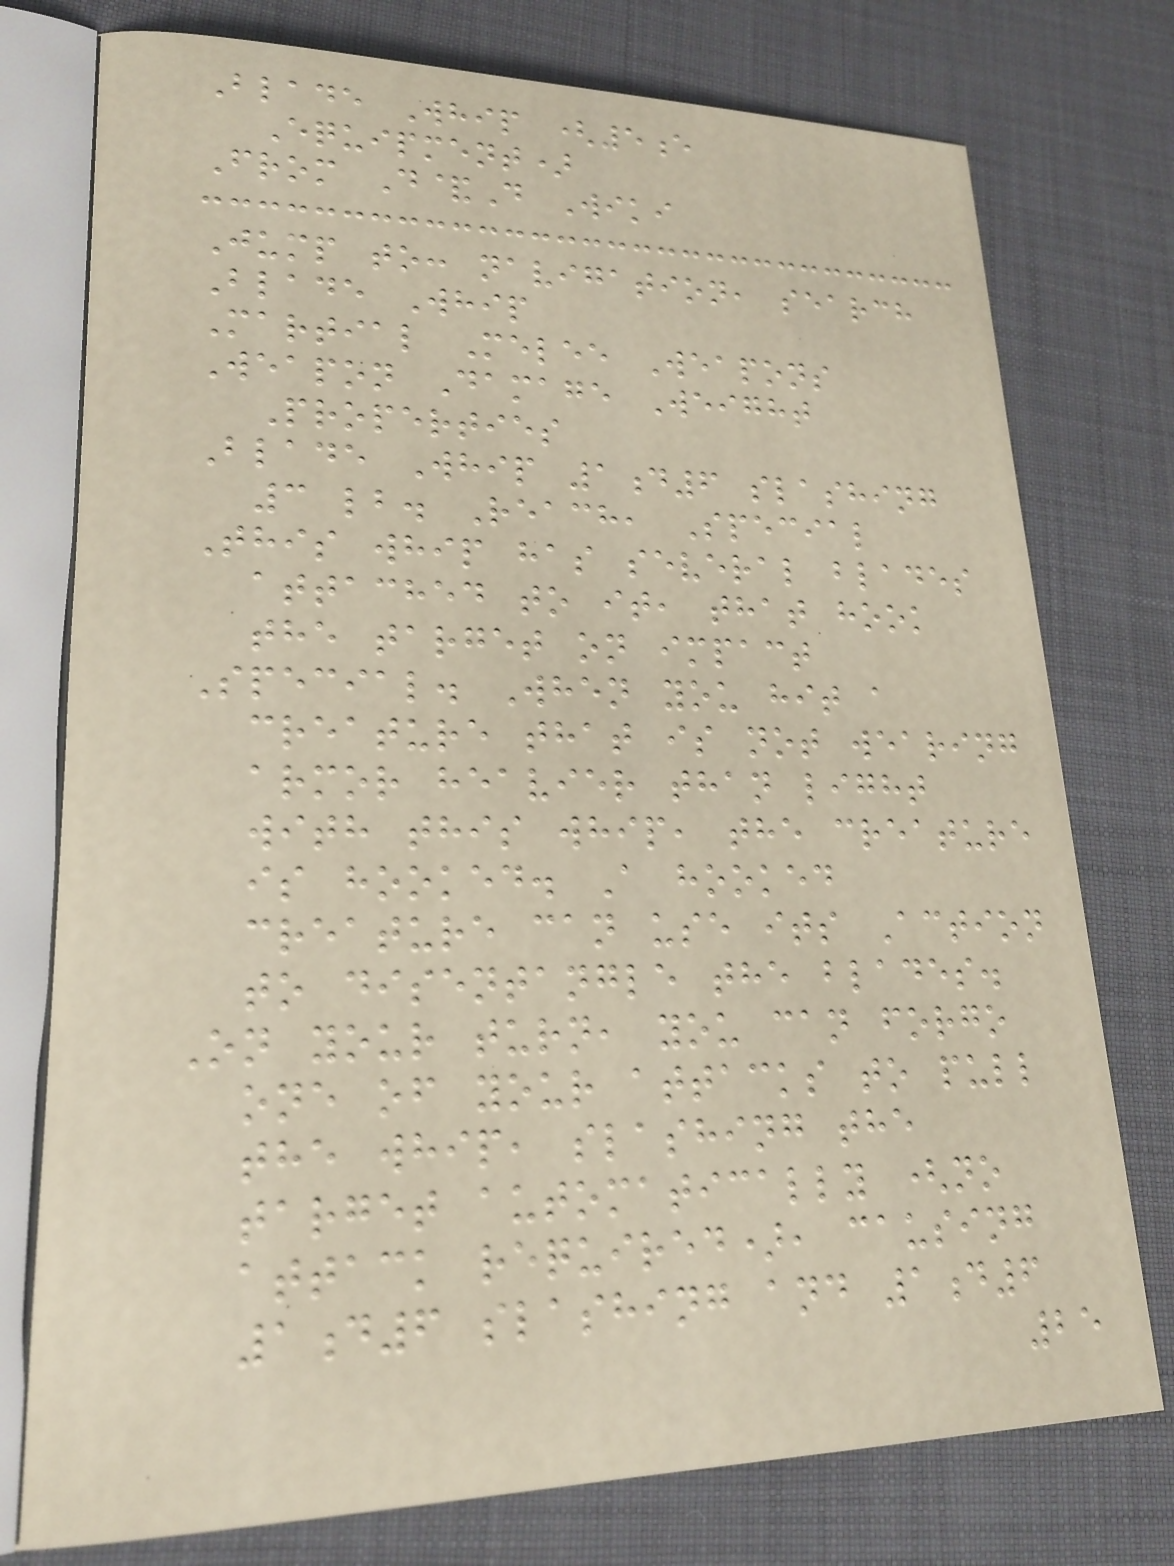Blade Whip (5e
Equipment)
From D&D Wiki
Jump to: navigation, search
Blade Whip
Martial Melee Weapons
Weapon Damage Weight
Properties
Blade Whip 1d6 slashing
3 lb. Reach, Special
This whip has several blades
attached to it, that hook
the target on impact
Special. When you hit a
creature that is not wearing
armor heavier than light
with this whip, the creature
is hooked. A hooked
creature can use its Action
to disentangle the blades.
On your turn, you can forgo
one of your attacks to pull
the whip, slashing the
target automatically (no
attack required), causing
1d6 slashing and 1d6
25
